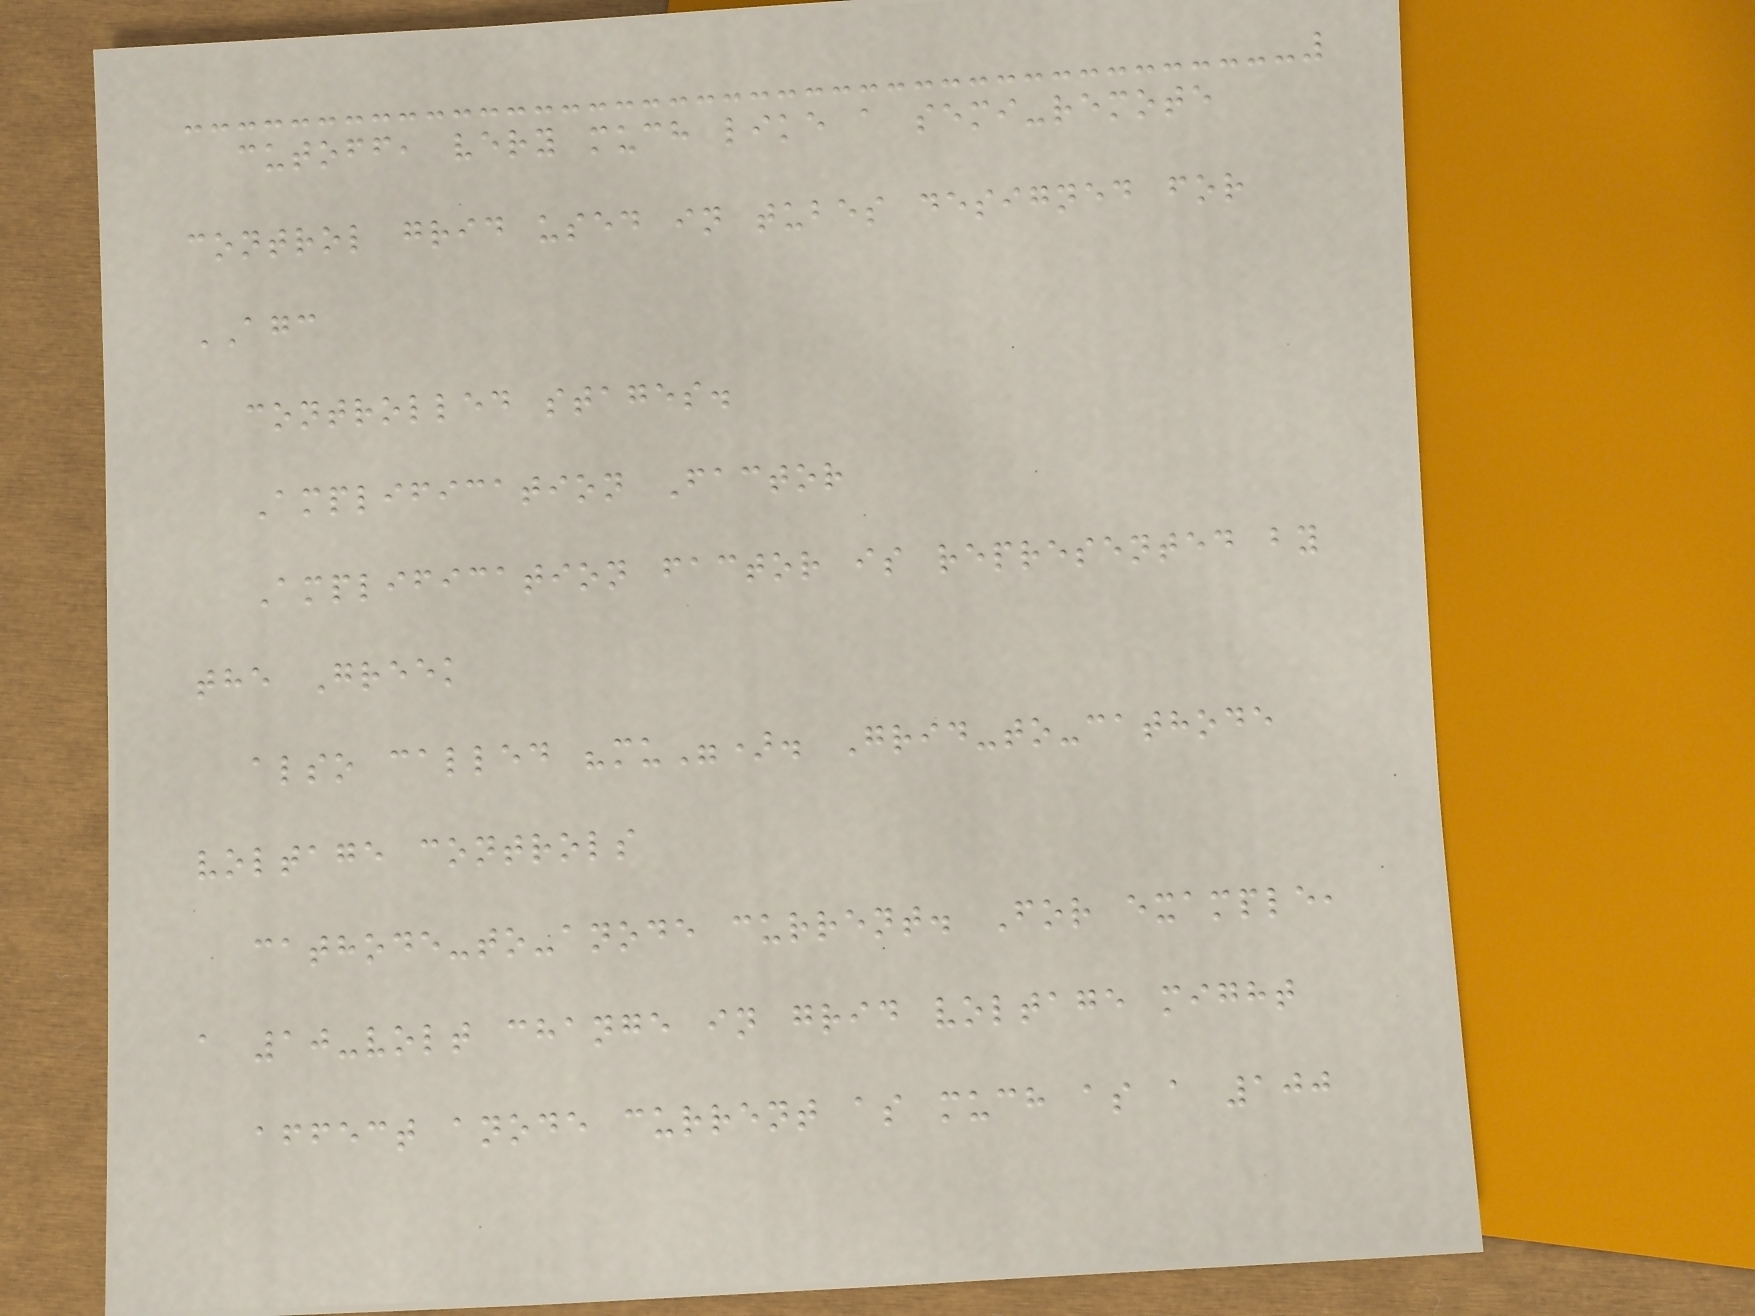cutoff, very much like a semi-remote
control grid used in tubes designed for
AGC
controlled stages.
Amplification Factor
Amplification factor is represented by
the Greek
also called "mu"). Grid-to-cathode
voltage controls
cathode-to-anode current. For example,
a 10-volt change in grid voltage might
affect anode current as much as a 100
